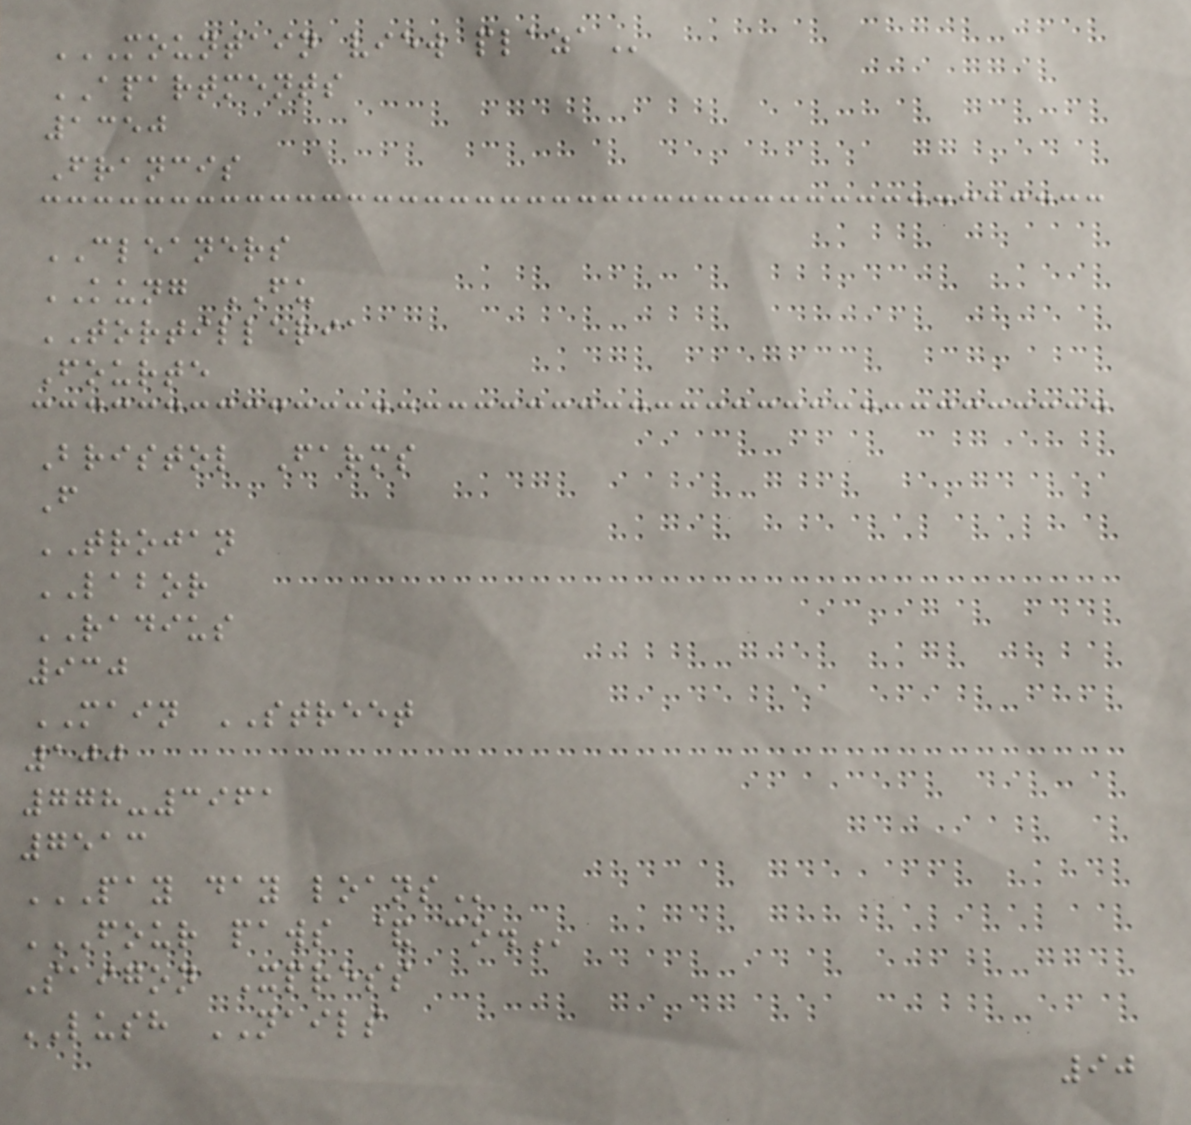MOUNTAIN VIEW PLAZA
APARTMENTS
1350
Francis
CLEANERS
KUNG FU
TORTILLERIA
Fourte
Bristol Farms
F
TROJAN
LABOR
RADIUS
930
MAIN STREET
100
778-3961
7513
PAY DAY LOANS
FOUR PAWS & CO.
Saigon Xpress
LUSH NAILS
90
